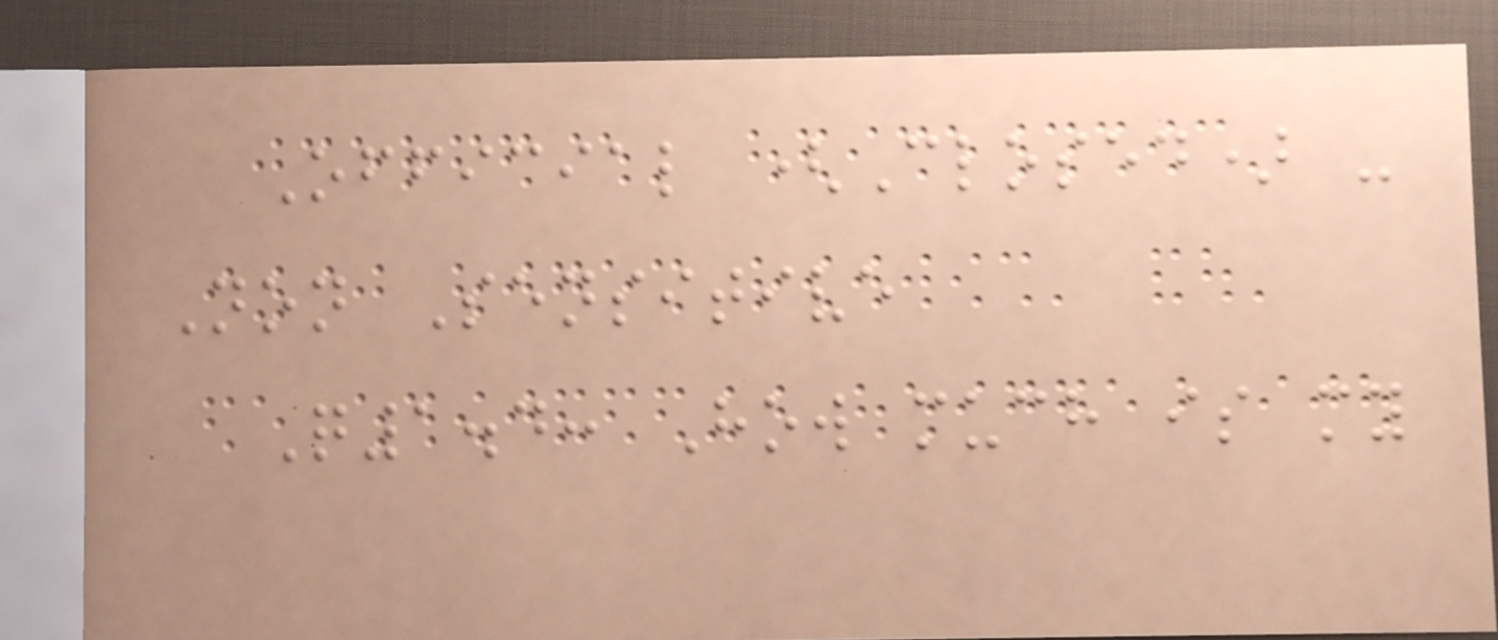Official (Closed) -
Non Sensitive
Q1.4: How much is my
